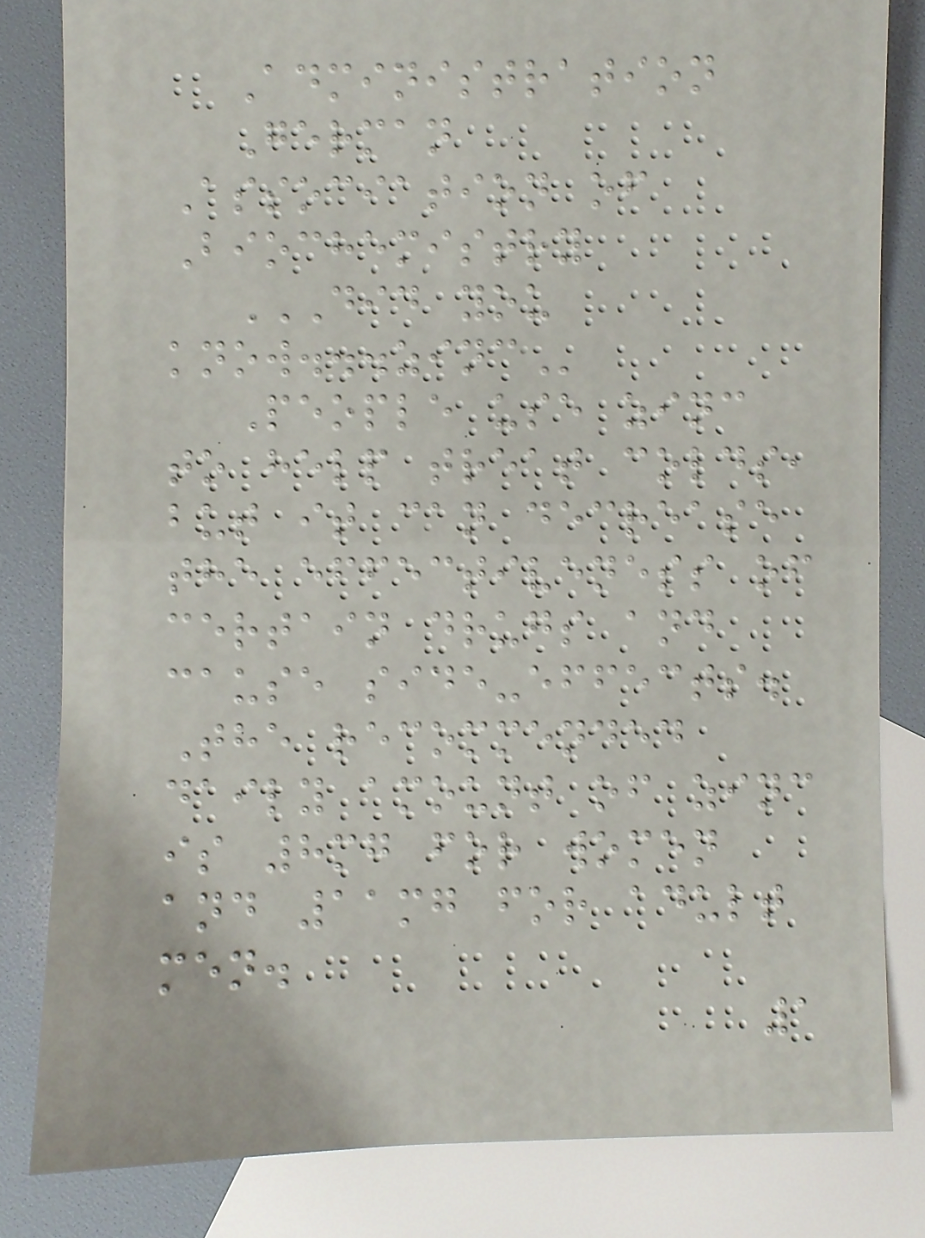Administration
German
Association of
Biochemistry
DID YOU
KNOW...ZINC
People use zinc
to help treat colds,
but it can decrease
the effectiveness of
certain drugs and
cause side-effects.
The recommended
daily amount of zinc
is 8mg for women
and 11mg for adult
men.
1
